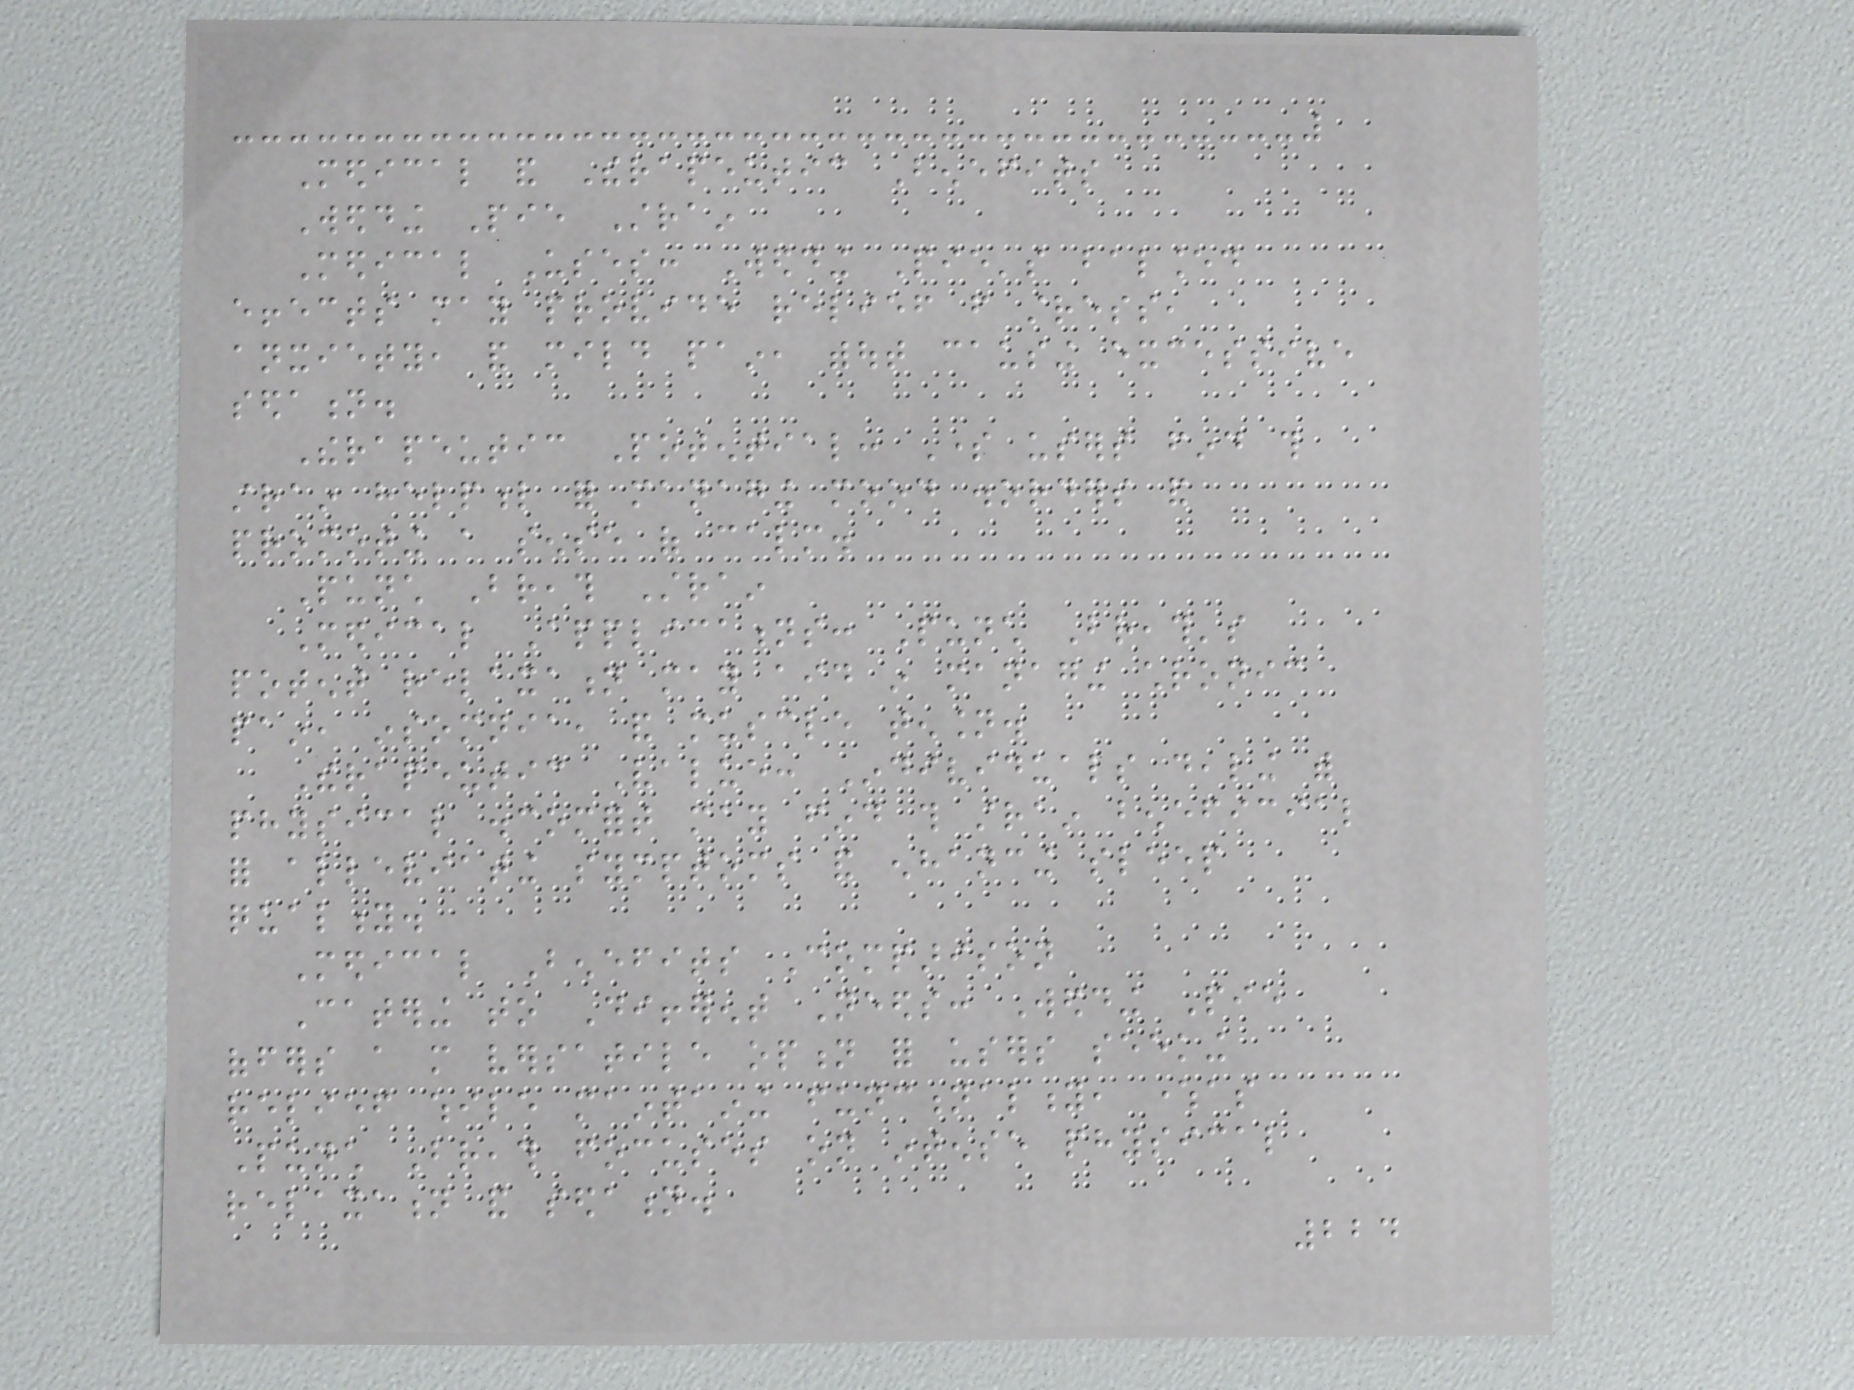Medical and Therapeutic Benefits
Wedding Pie Strain
Medical Uses: Wedding Pie's balanced
effects may provide relief from stress,
anxiety, and mild pain, without causing excessive
sedation.
Therapeutic Potential: Some users find this
strain helpful for managing mood disorders and
promoting a sense of calm.
Punch Breath Strain
Medical Applications: Punch Breath's
potent relaxation may aid in managing chronic
pain, insomnia, and muscle tension.
Therapeutic Value: Individuals dealing with
physical discomfort may find this strain beneficial
for alleviating symptoms and enhancing sleep
quality.
Medical Benefits Comparison
Catering to Different Needs: Wedding Pie
offers a more versatile option for users seeking
relief while maintaining functionality, whereas
Punch Breath focuses on intense physical
relaxation and sedation.
224
